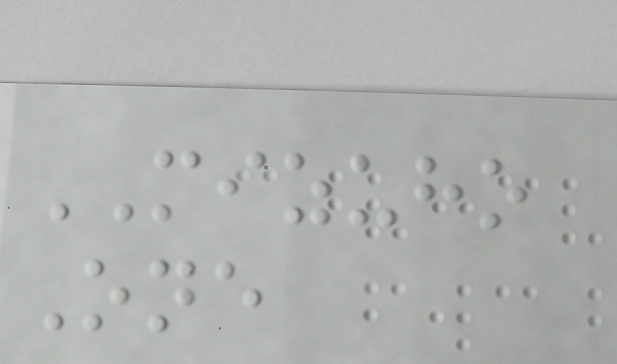MIZUHO
One
